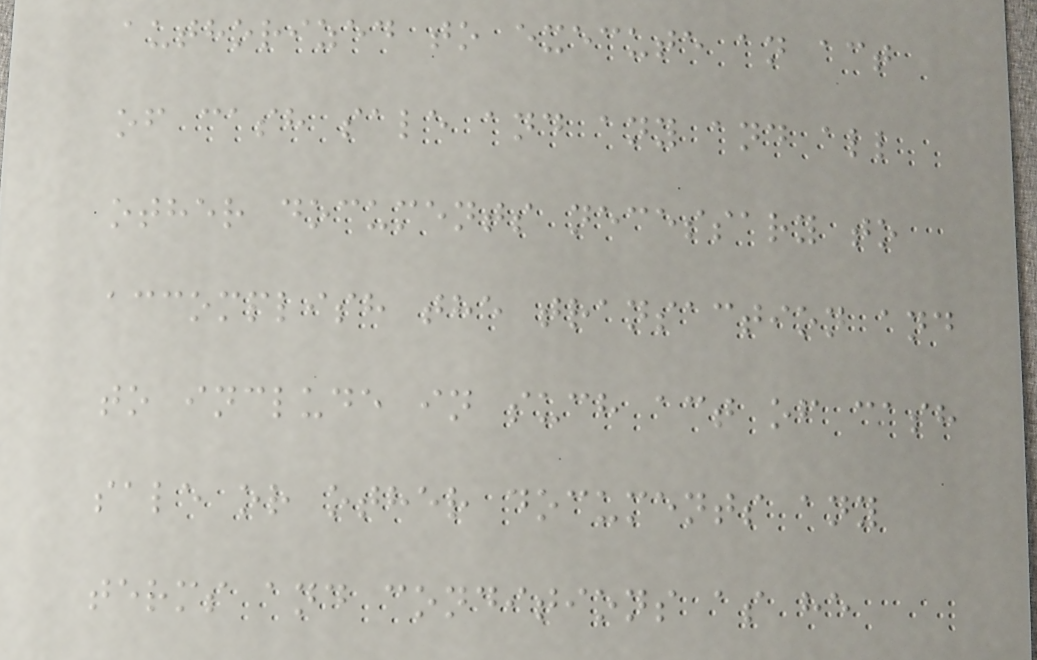authorized to execute an act
of cash sale and any and all
other documents necessary to
accomplish the transaction and
to include in such act of cash
sale or other documents any
terms and conditions as he
